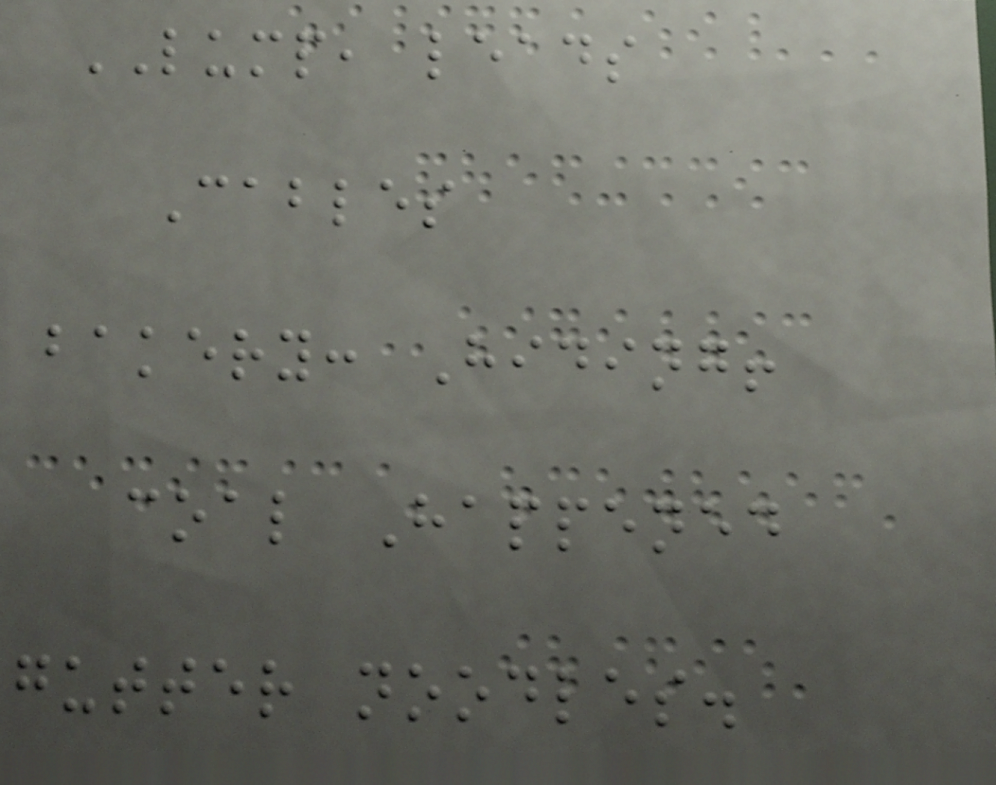LUMP, leads
Cables
bakery: Hiding!
coal Happened
gutter noodles.
